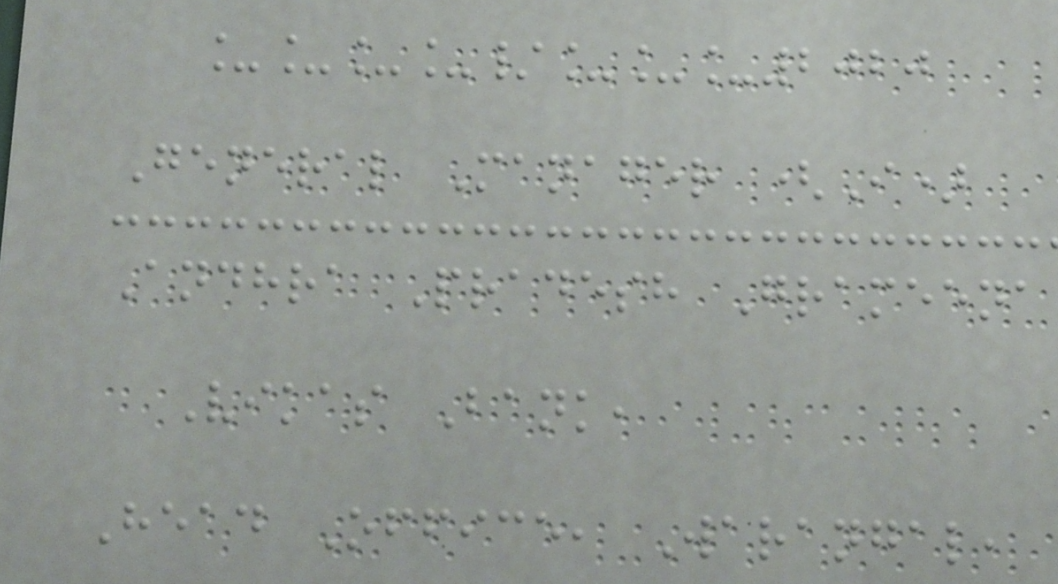____/___2020
General Manager (I)
Andhra Pradesh Grameena
Vikas Bank,
Head Office, Warangal,
